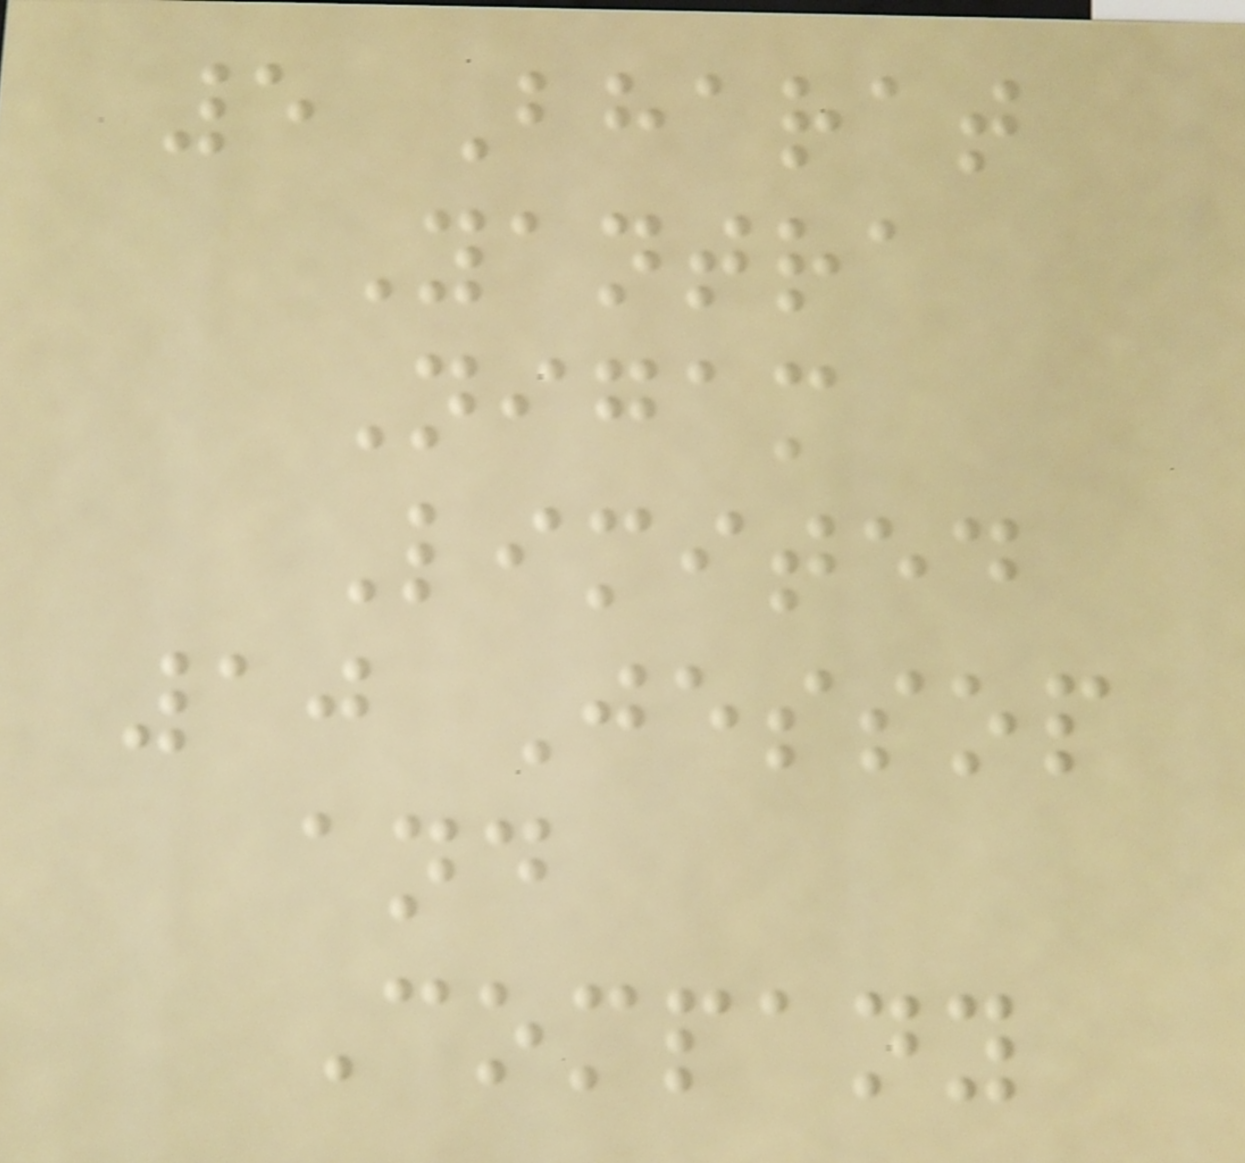5 Bharat
Yantra
Nigam
Limited
10 Jessop
and
Company
